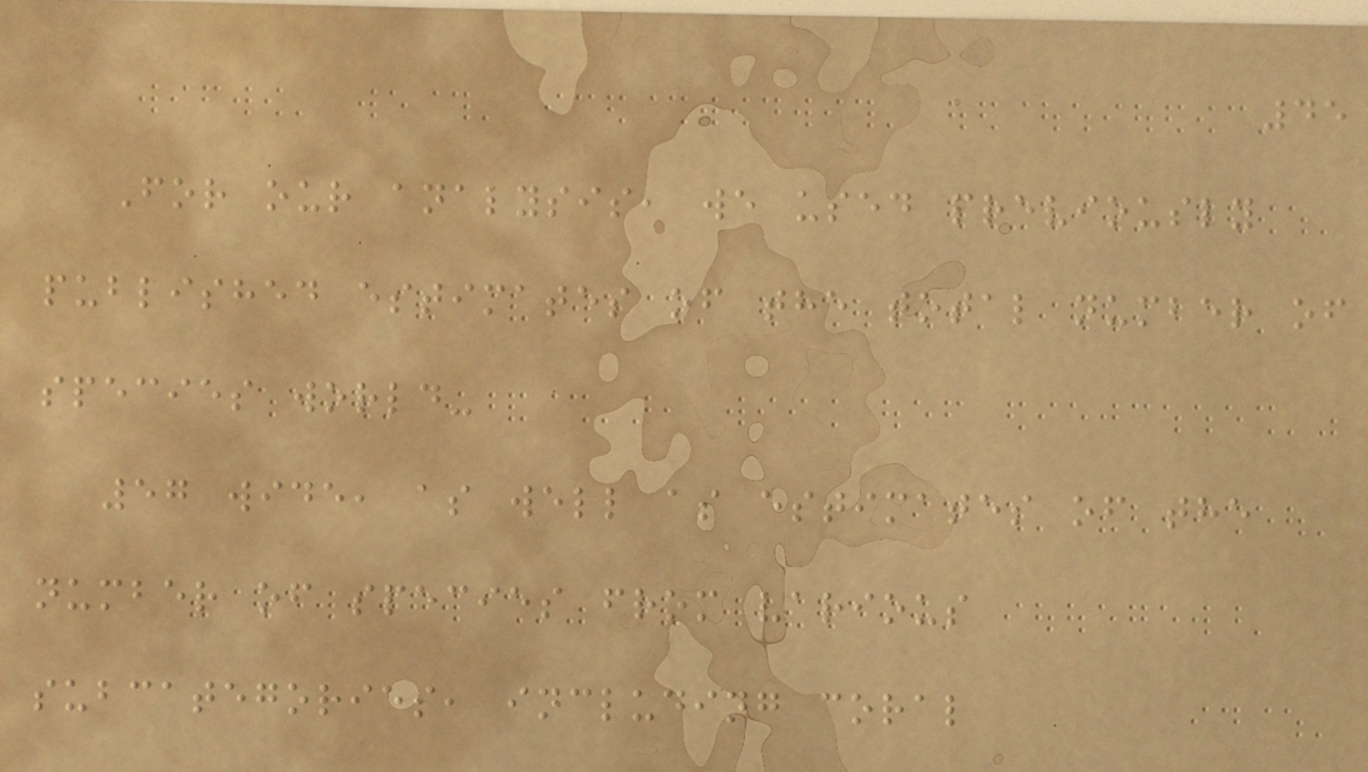45
For our analysis, we used previously
published estimates of the total number of
species world-
57 wide, as well as estimates of the
number of species from various
subcategories, including coral
